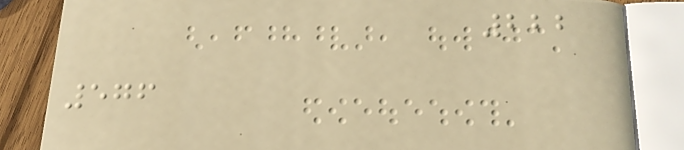222
576
